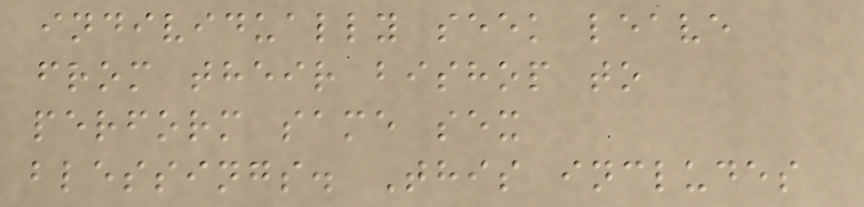individually seek leave
from their bishop to
perform same sex
blessings. This includes
